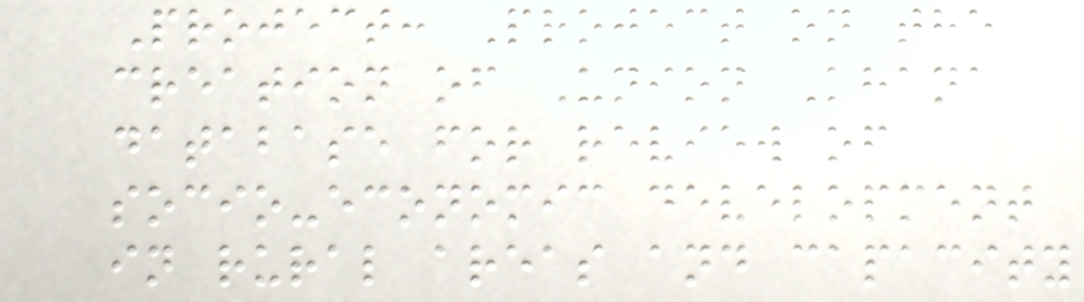Project: Project on the
creation of Union Khana
database for review of
socio-economic development
in rural areas and capacity
